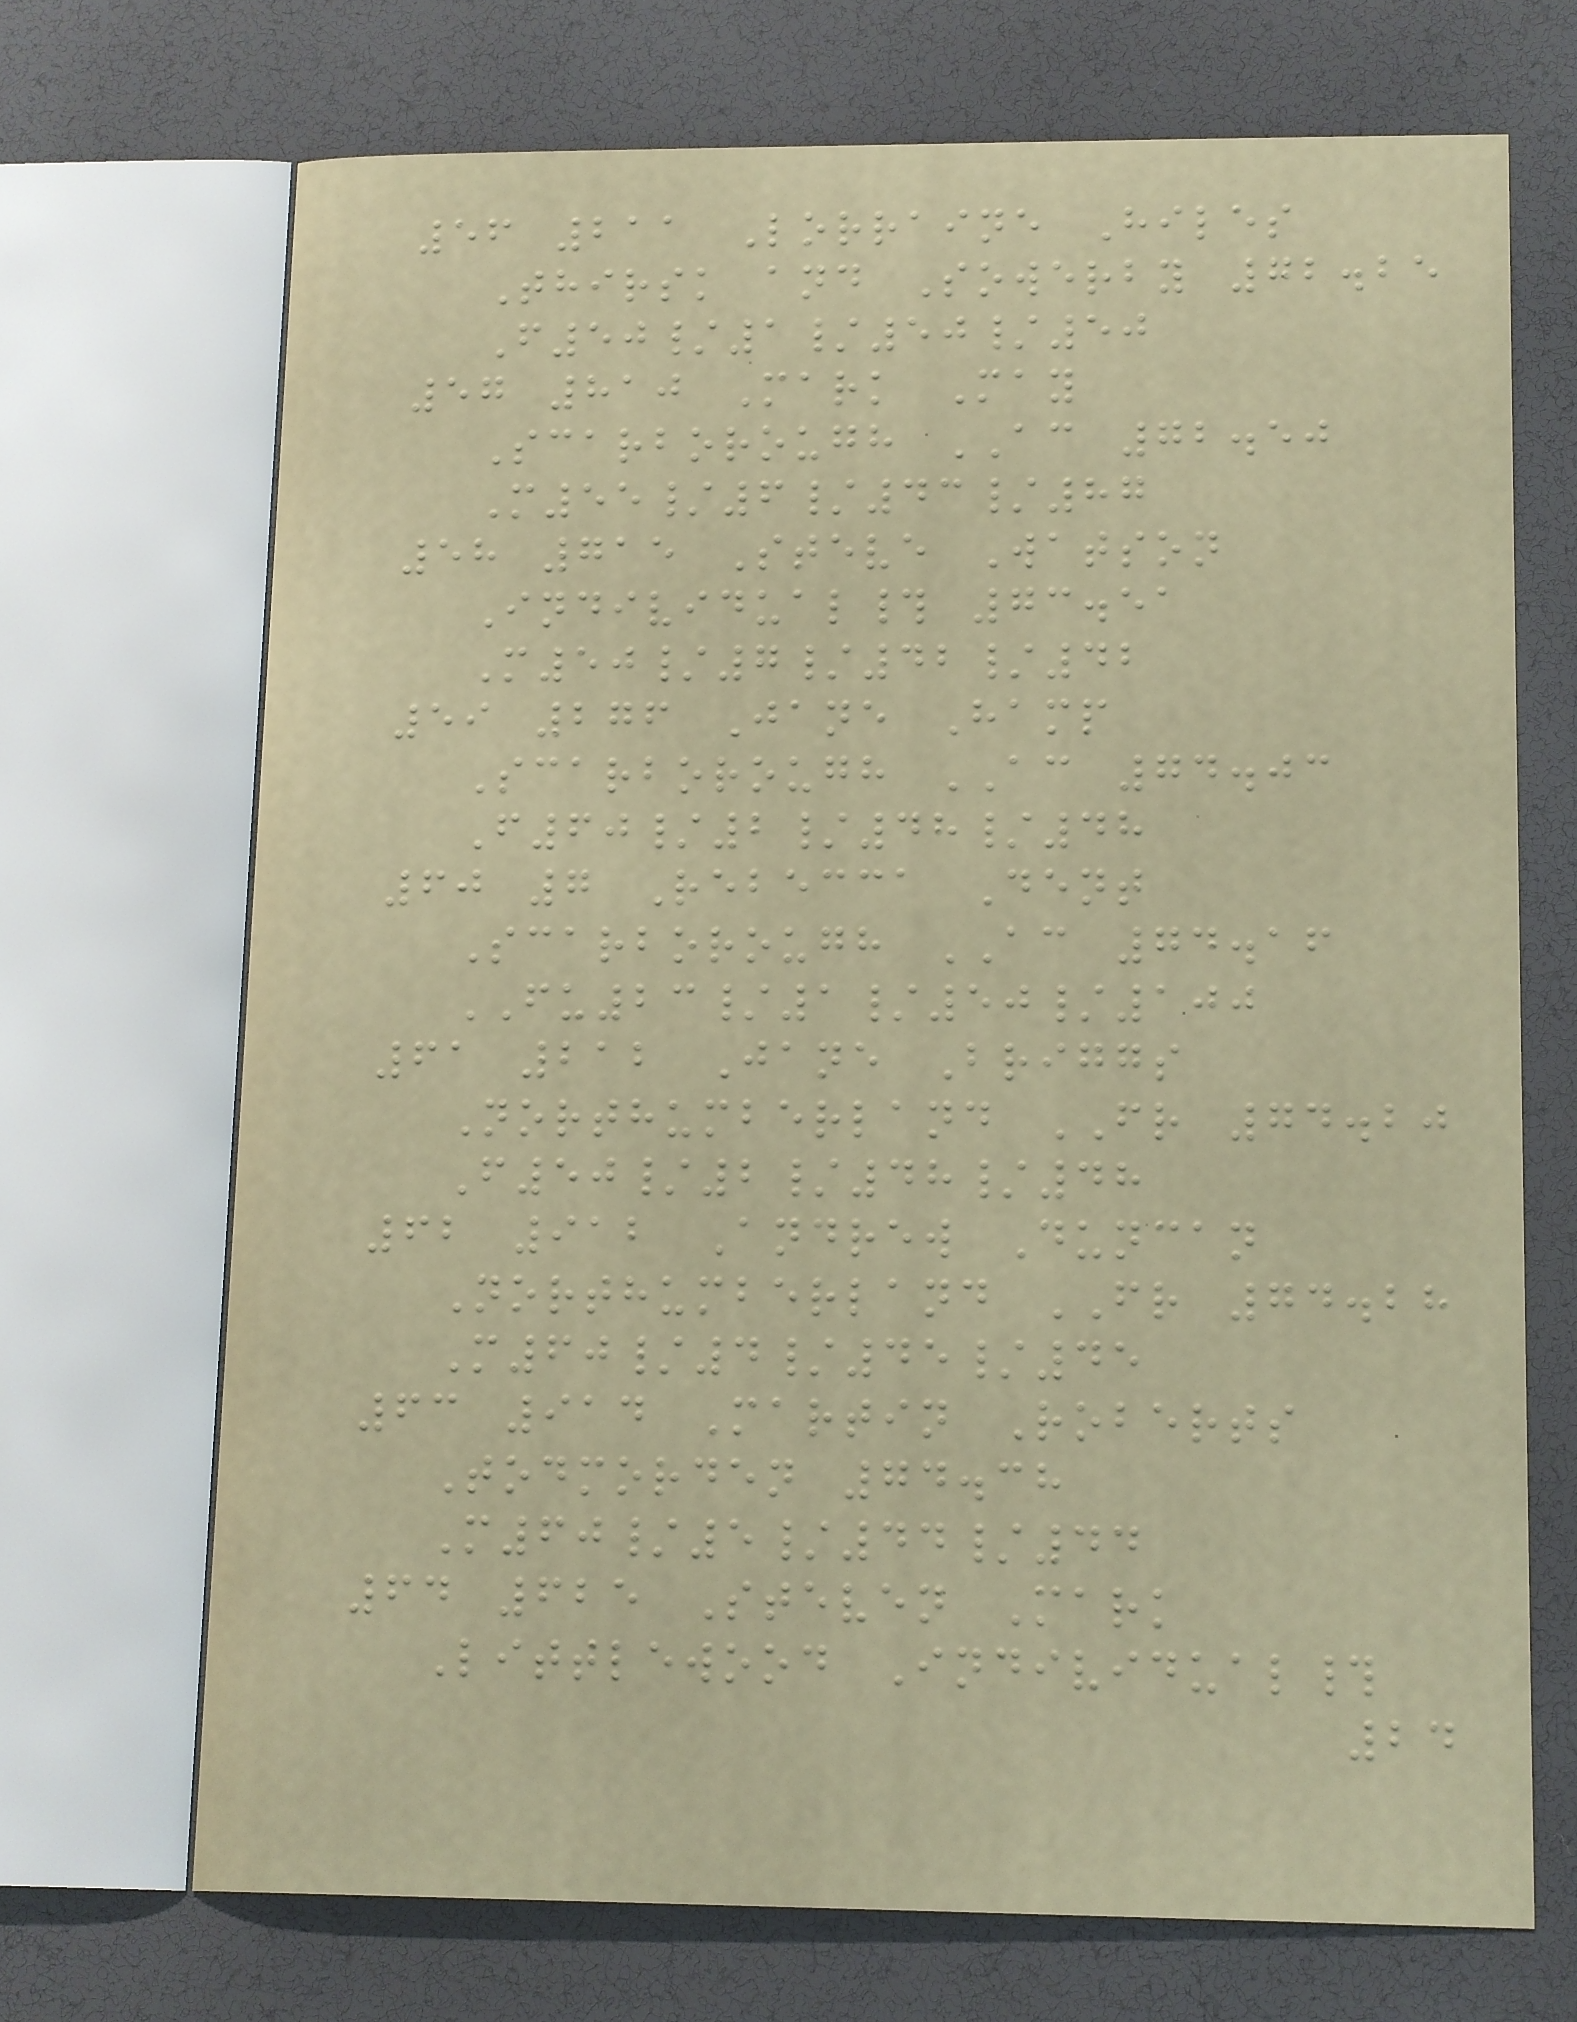56 211 Lorraine Hiles
Thirsk and Sowerby 72.25
F50/1/50/50
57 810 Mark May
Scarborough AC 72.50
M55/6/43/87
58 715 Steve Watson
Individual# 73.51
M50/7/42/42
59 276 Jane Hamp
Scarborough AC 74.03
F60/2/48/48
60 7 Rebecca Dent
Scarborough AC 74.16
FU23/1/50/100
61 212 Jane Briggs
Northumberland FR 74.20
F50/2/48/48
62 912 Andrew Duncan
Northumberland FR 74.28
M60/4/45/45
63 914 Martin Roberts
Todmorden 74.38
M60/5/44/44
64 625 Steven Mark
Littlewood Individual#
24
